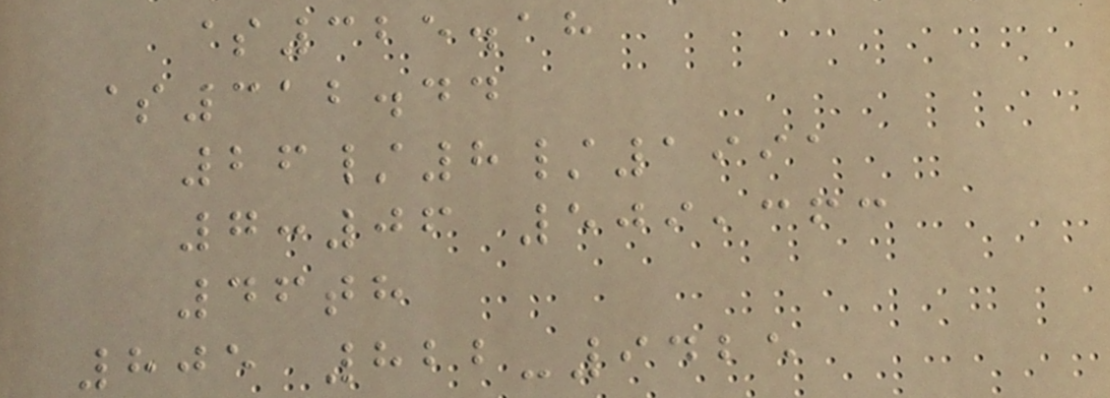$325.18
$312.44
26/8/1991
7:06 509,363
46th
805 822-9425
